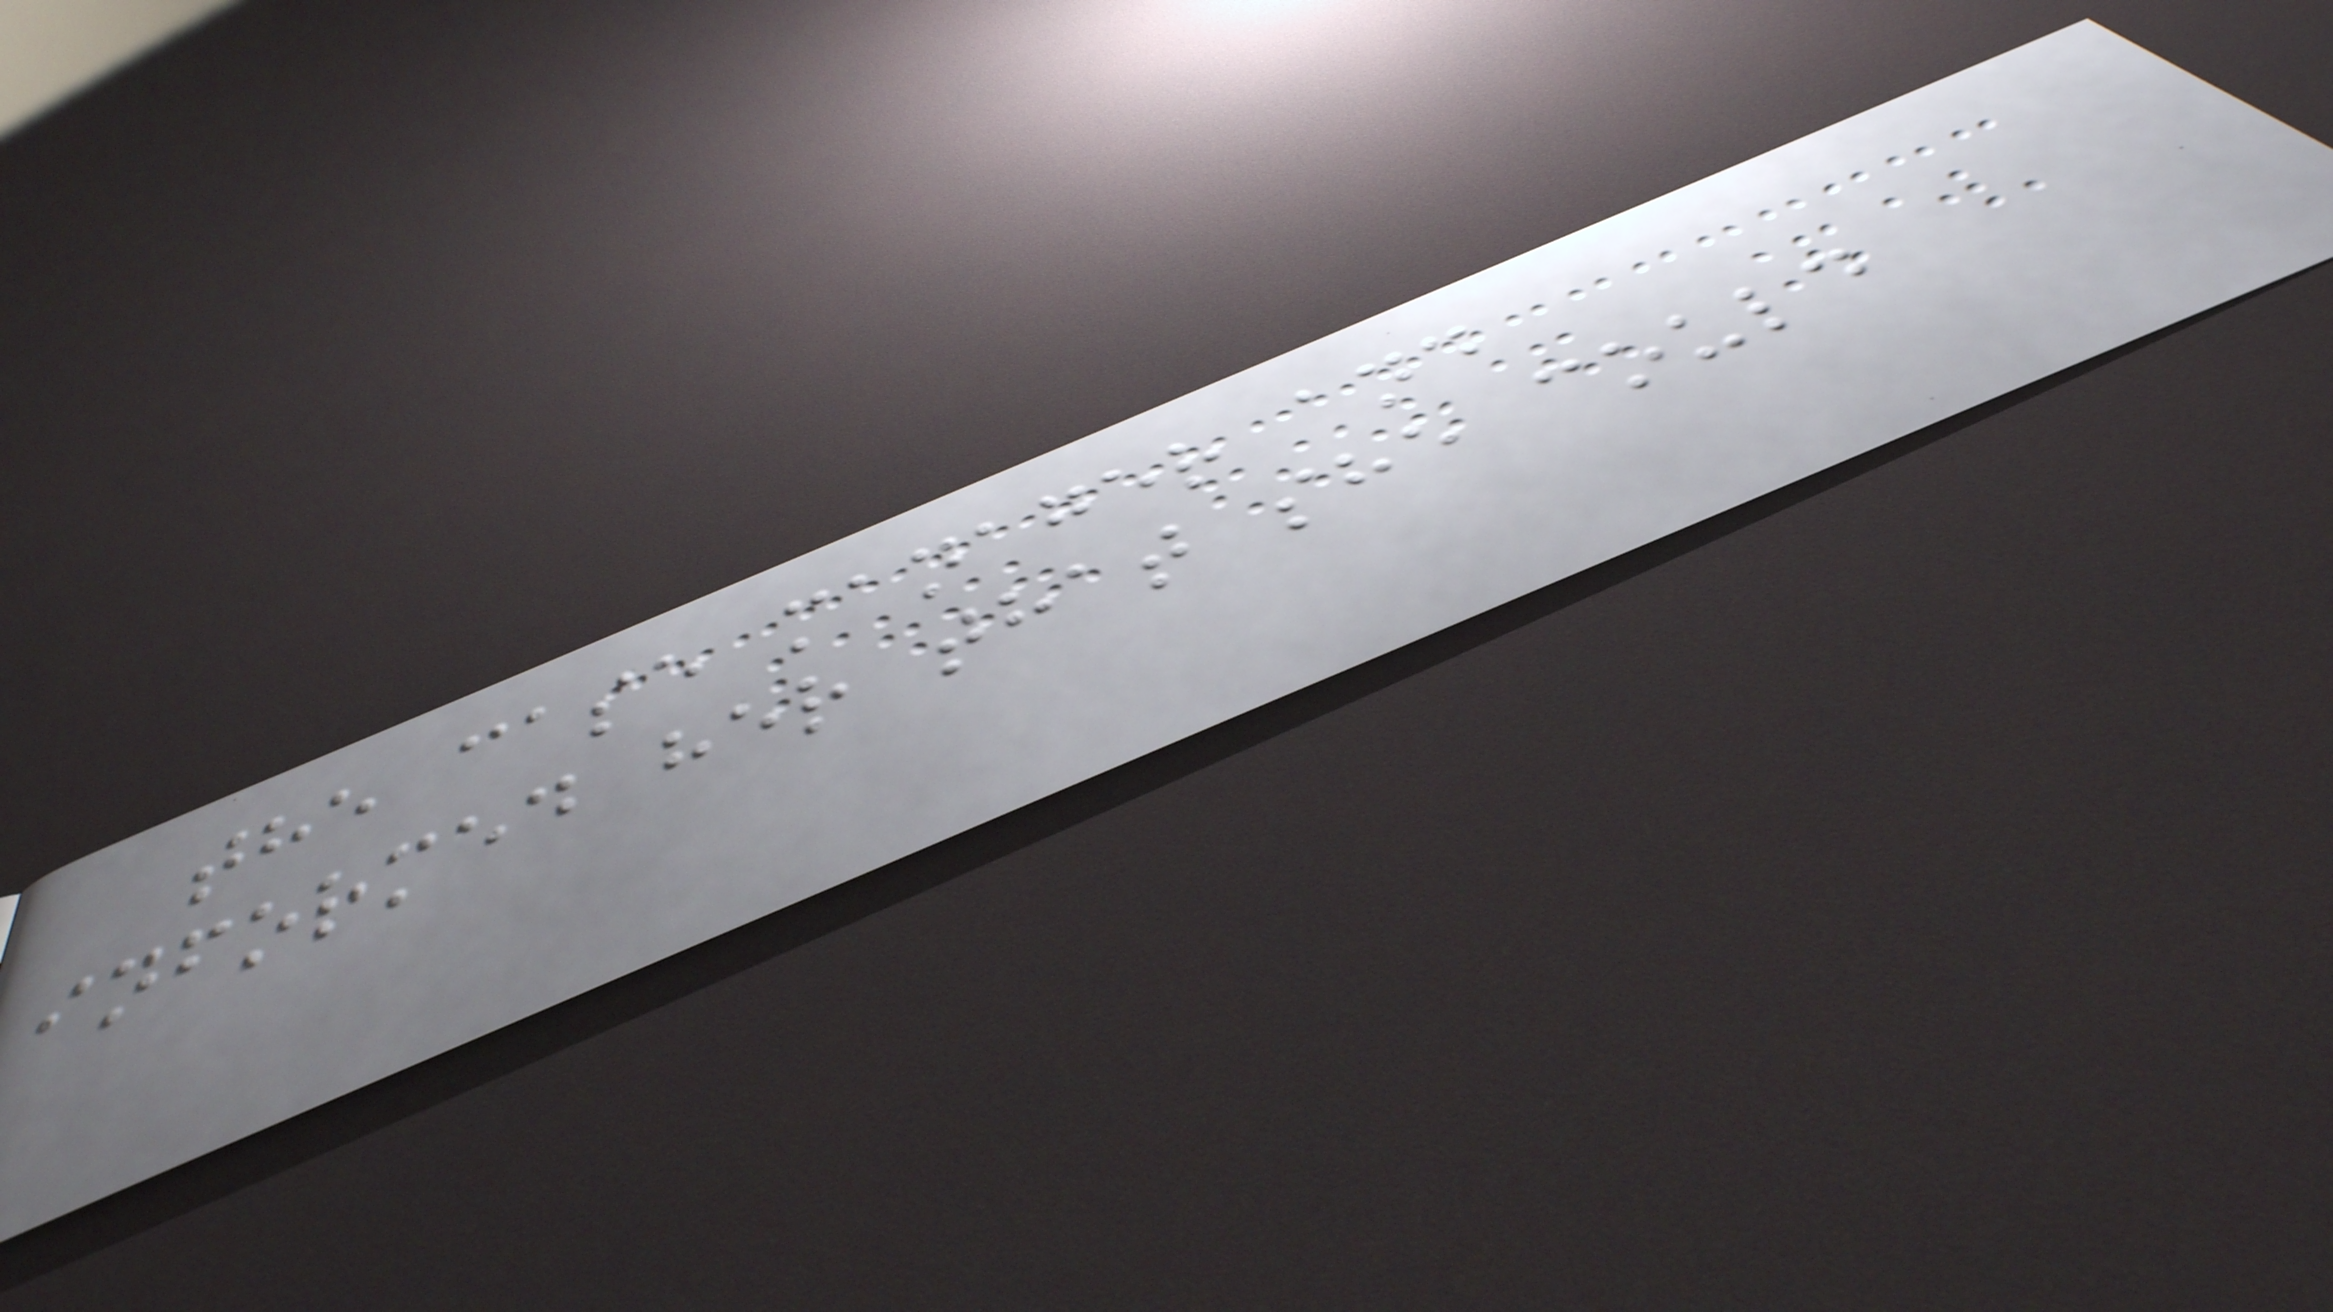the case manager and
informed her that she could
